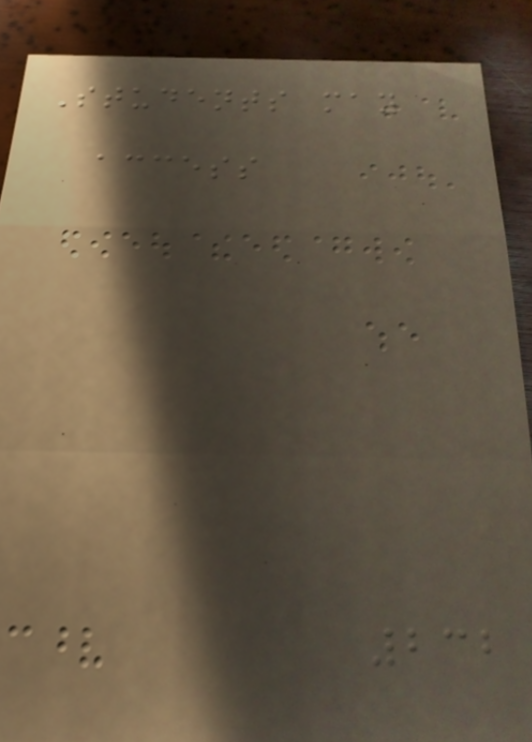Students may
access
232
